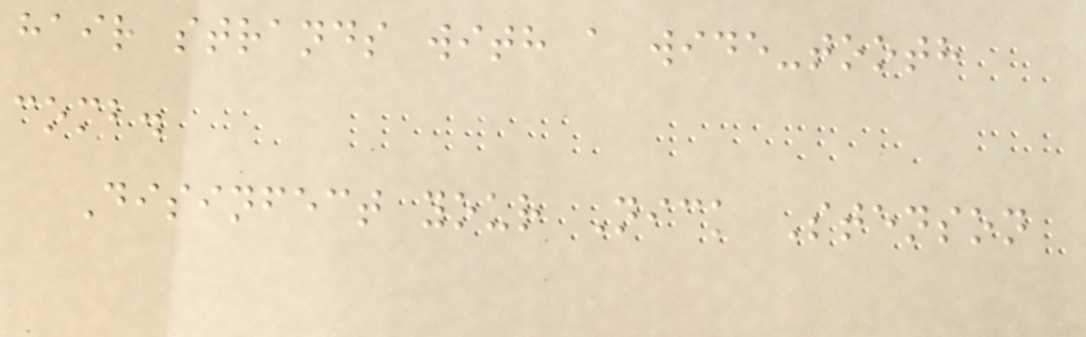hair strands with a wide-tooth
comb.
Disinfect your Nick Stenson
